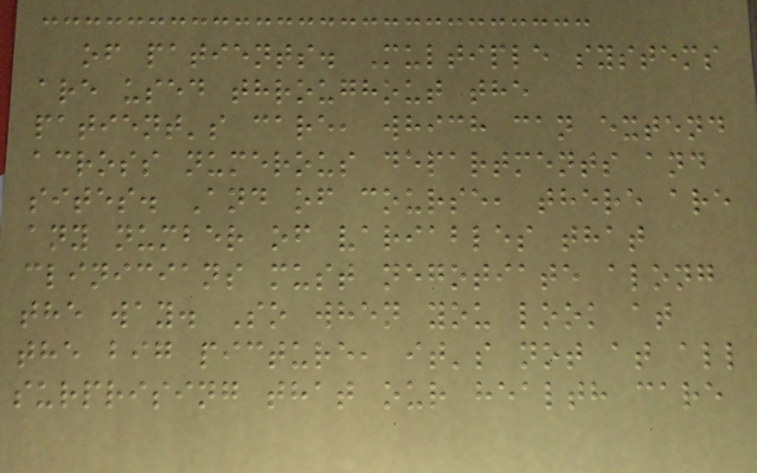of patients. Multiple systems
are used throughout the
patient's care, which can extend
across numerous departments and
sites. And of course, there are
any number of variables that
clinicians must negotiate along
the way. So when you look at
the big picture, it's not at all
surprising that our health care
